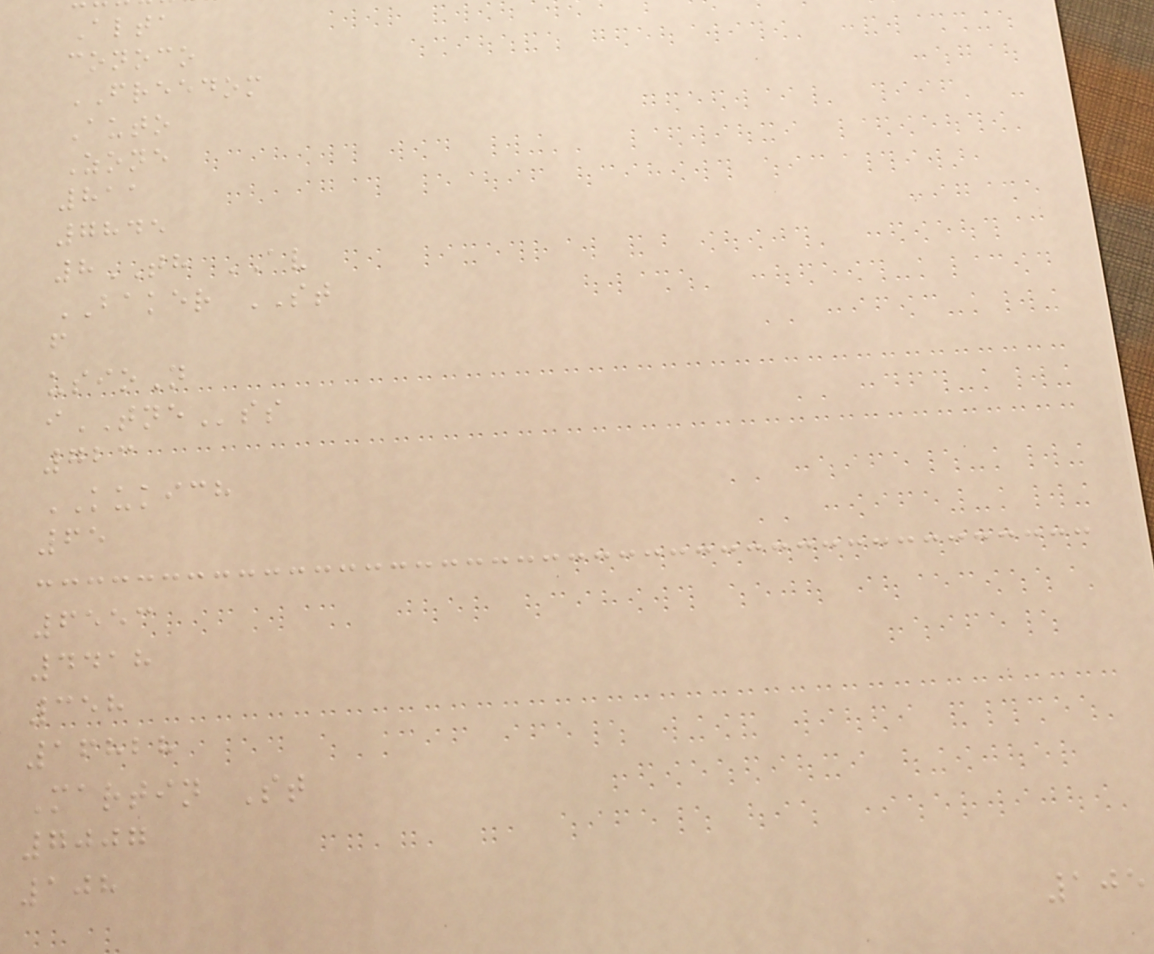Alta
conoco
FREEDOM
Auto
Zone
811
7845
8TH AV
BAKER ST
f
usioN
iTNEss
723
KUKICH
65
6553
4418
358
16828
Martin St
7007
108
105
